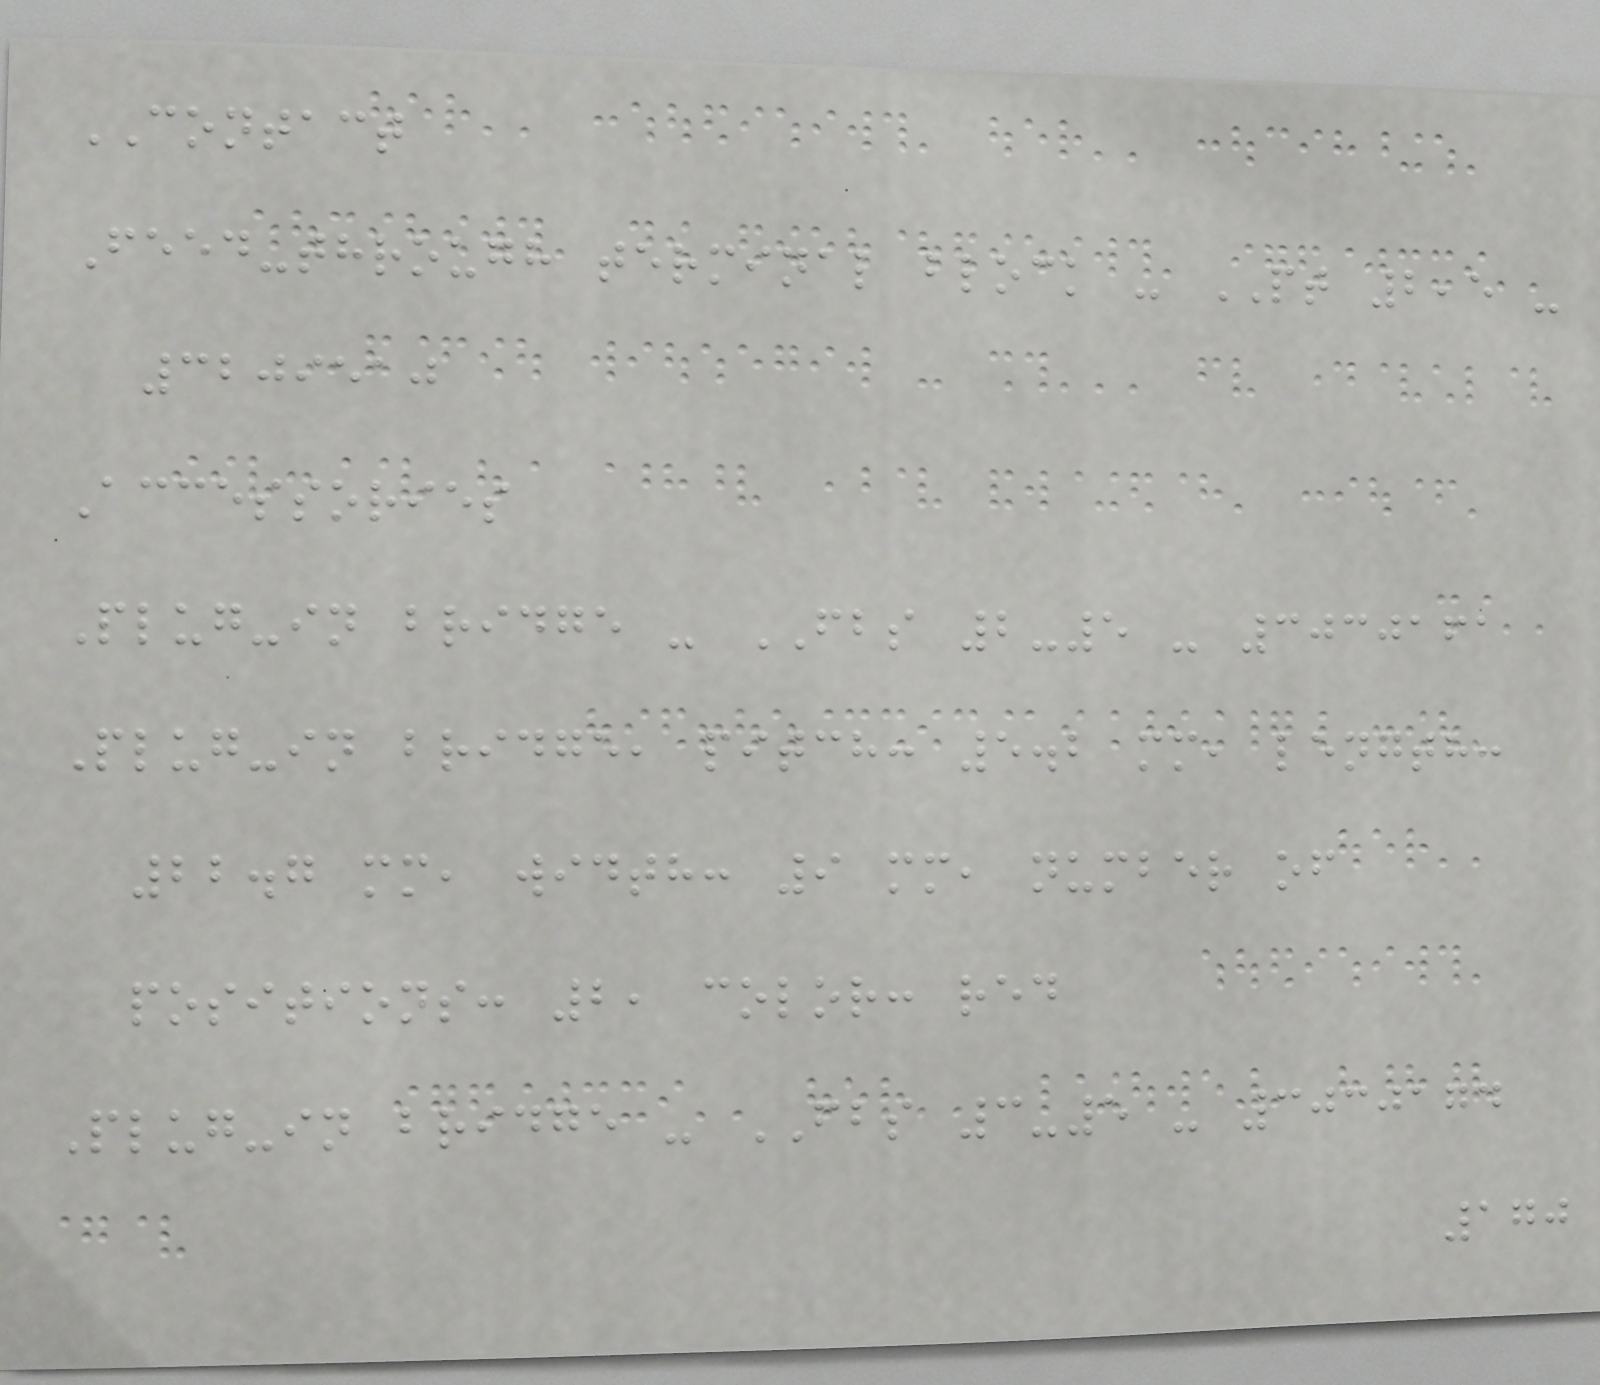CONTACT
Feed-through terminal block - PT 2,5 -
3209510
Accessories
Plug-in bridge - FBS 2-5 - 3030161
Plug-in bridge, pitch: 5.2 mm, length:
22.7 mm, width: 9 mm, number of
positions: 2, color: red
Plug-in bridge - FBS 3-5 - 3030174
170
